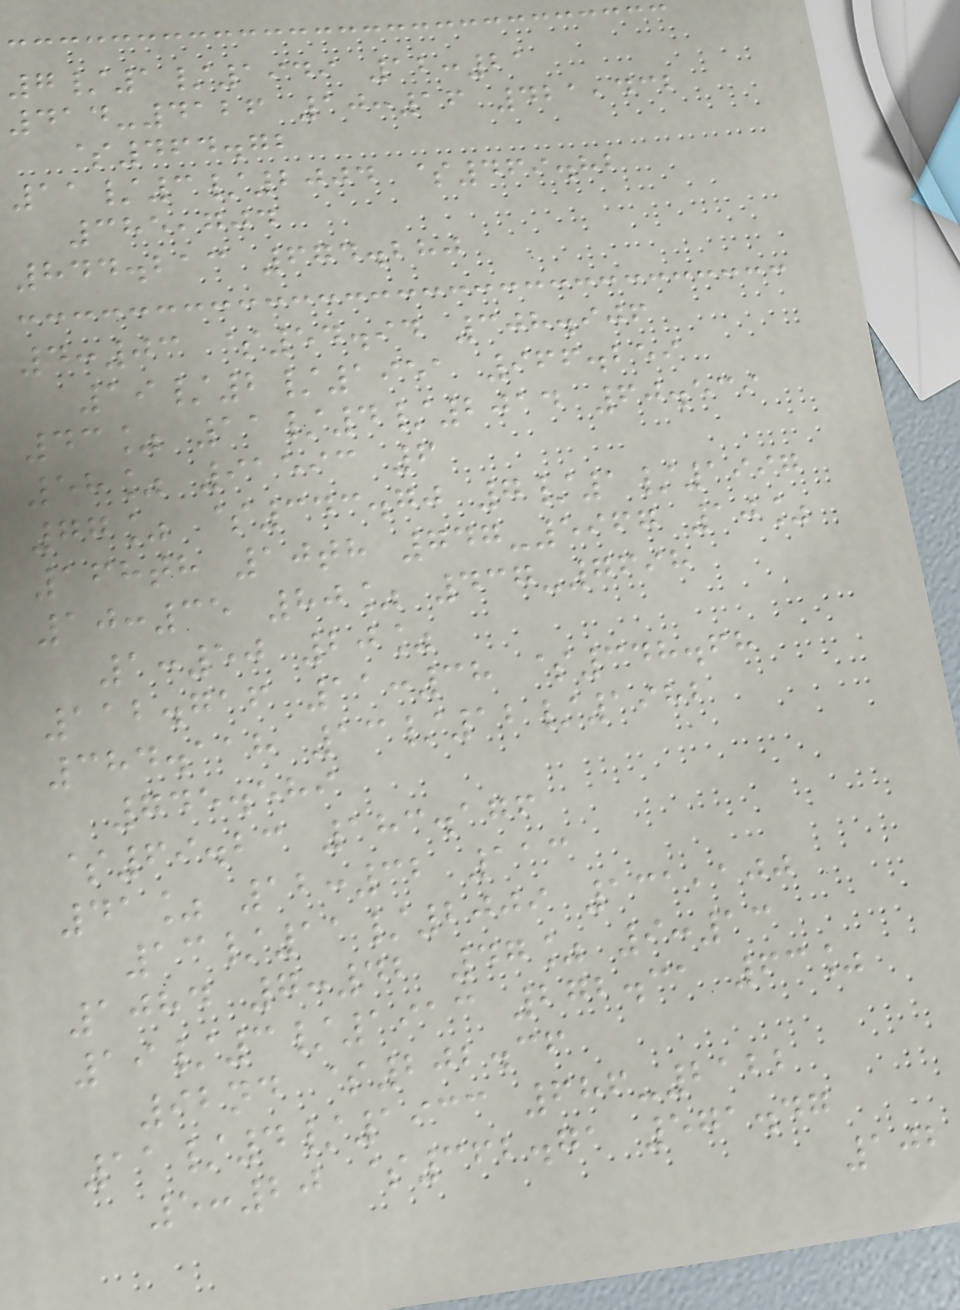7/1/1949 12:21
414-4126 10:16 421,432
$464.72
11/3/2004 $469.82
385,704
844.213 674.280
4:03 $54.94 308.906
19/2/1951 966.259
43% 11/4/2014 60.539
58% 91593 6
77% $343.70 7/1/1997
168th 10th 747-5967 10%
10:35 80% 437-7698
1:50 20%
112.716 11:38 $348.68
384.118 13/12/1982
745.589
$69.23 183.176
41% 12:32 113
13/11/2009 131,100
1084 7:42 47% 9:13
19/3/1913 272.31 63%
92nd $202.36
11/4/1933 686-2122
5:20 $362.71 571.47
102
